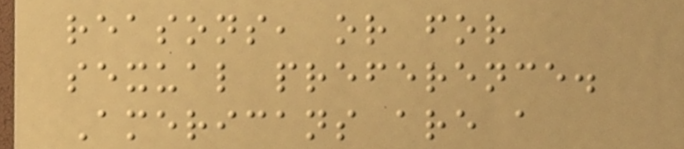reasons, or for
sexual preference.
Americans are a
